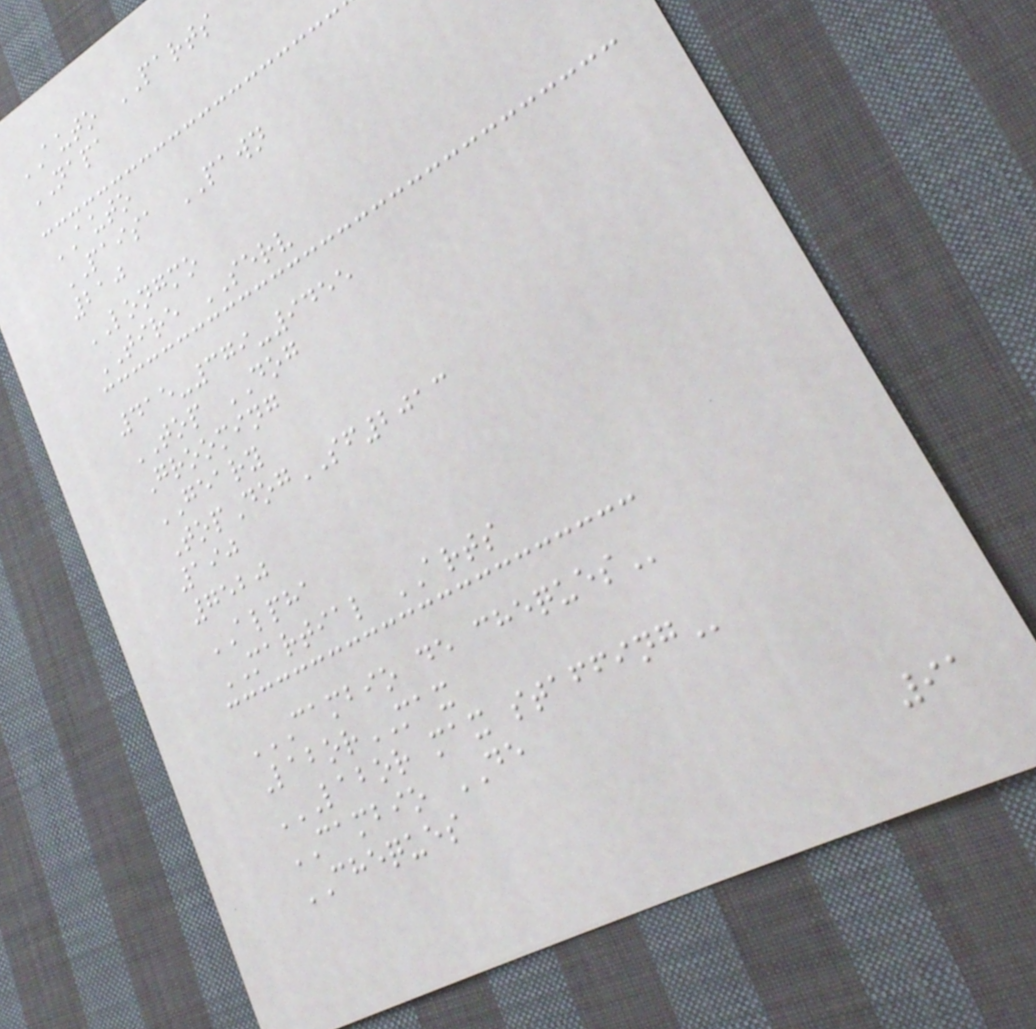AUTO PARTS
NAPA
AUTO
PAISA PAWN
210
LONGMO
TIRE SERV
415-379-9455
TOP DOG
Grooming
GEARY
TopDogSF2013
190
7520
ALPHA
MARTIAL ARTS
CAMBIO DE CHEQUES
LaborMAX
LABOR MAX STAFFING
CAMBIO DE
CHEQUES
91
